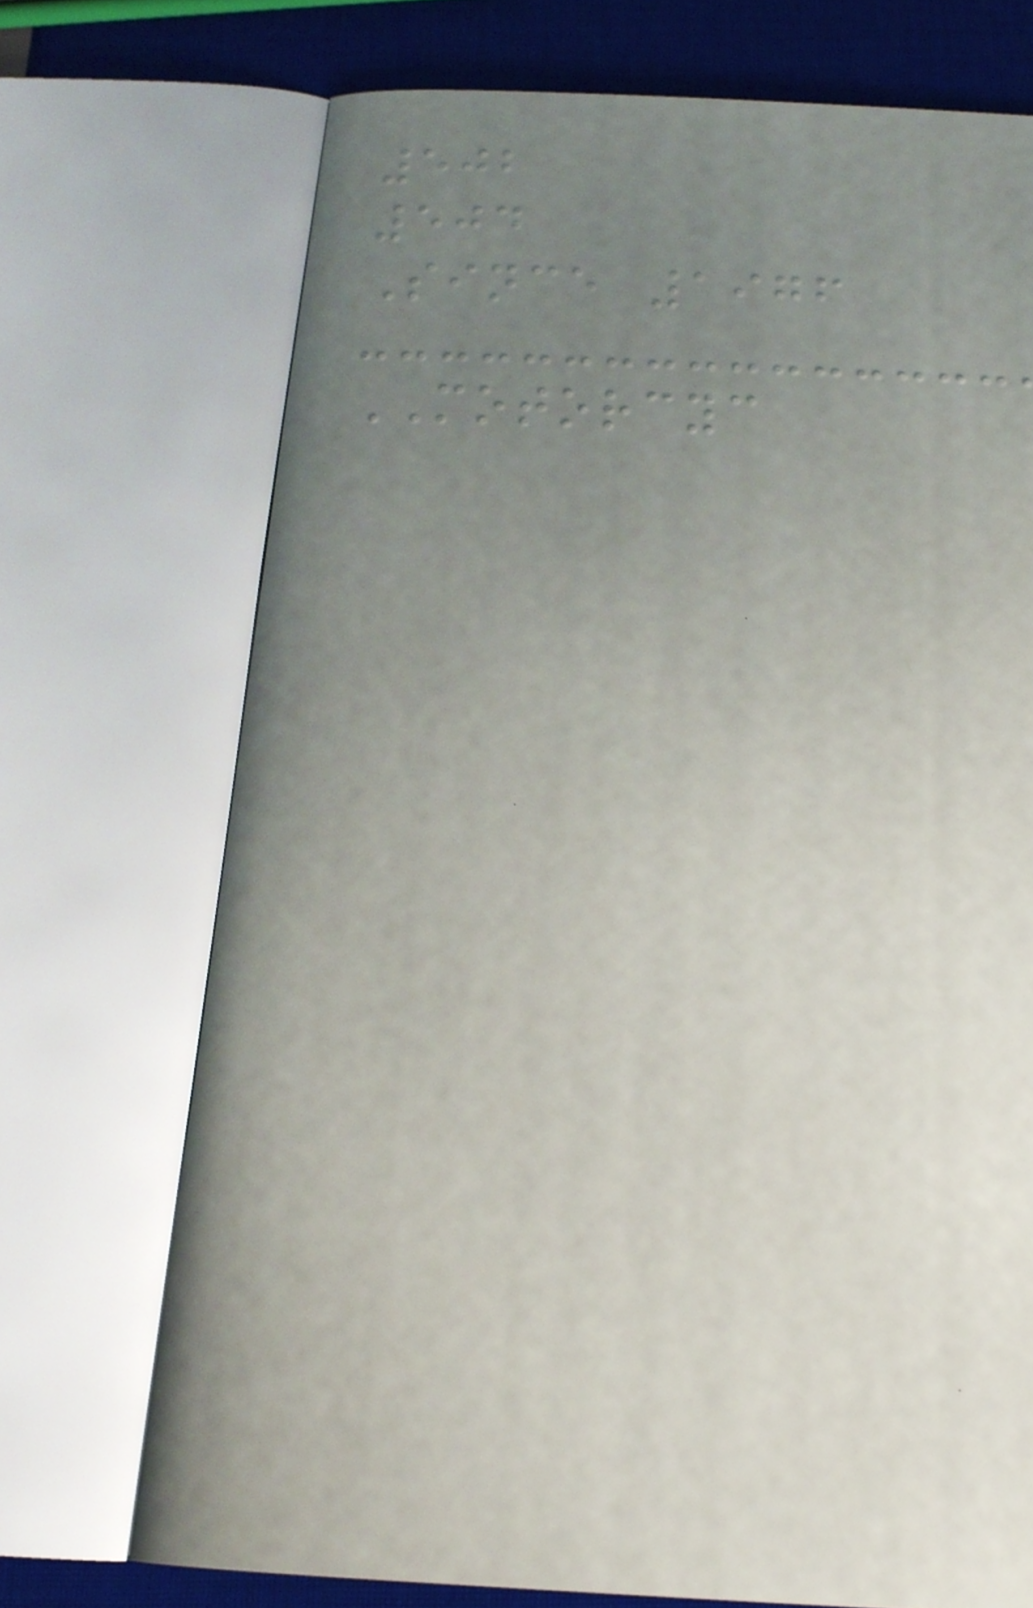502
504
Since 1976
MOTORCYC
